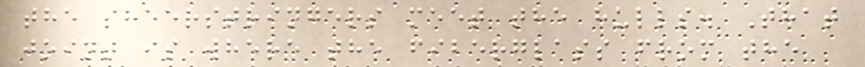the sheerstringers meet the hulls. That
joint is where the fiberglass from the
